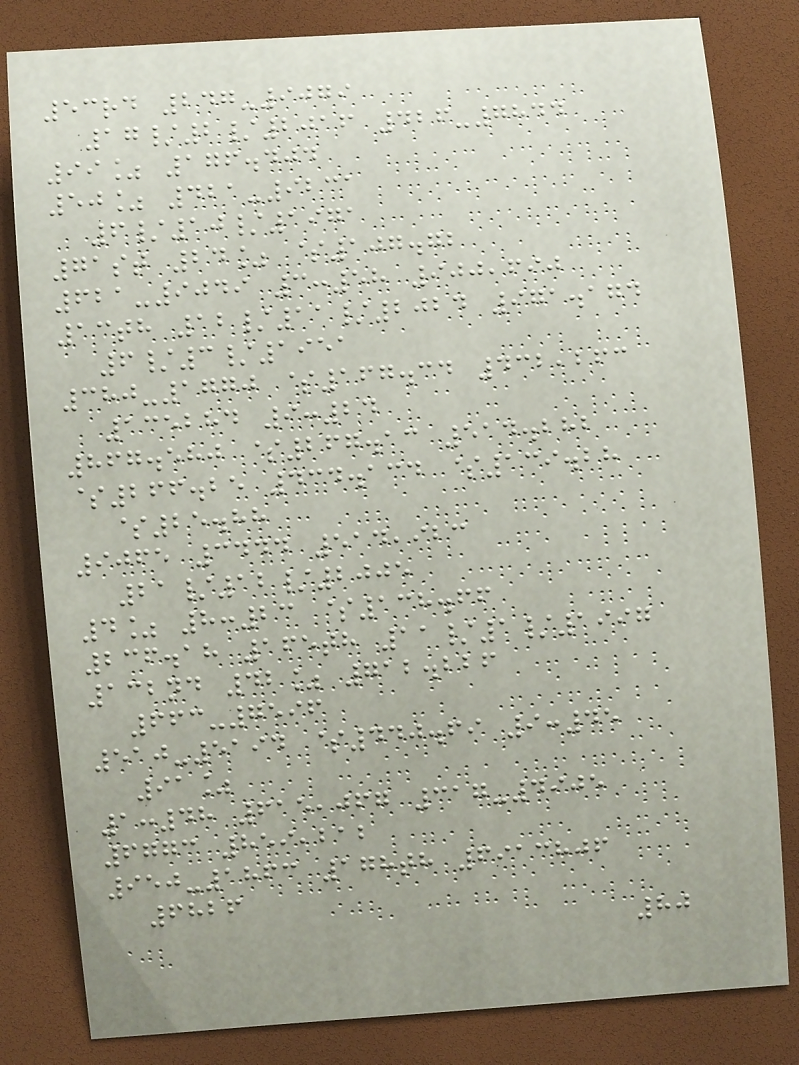53rd 247-9079
17/2/2016 426-7844
99% 176.404
50% 421-9231
6/10/1971
71st 24% $107.72
621-9049 3:58 900,690
13th 12/11/2024 971.174
6/3/1951
380-1770 $167.34 432,263
135284 9:24
867.580 $267.13 514.282
$266.25 434.134 $139.28
$25.88
9065 3444 514,923
21/12/2005
4% 8:23 $138.66
236.18 165th 11/1/1997
132nd 42% 712.226
663-7596
510-5194 $440.69 9:45
91%
1:48 615,067 317-4905
6773 859,212
950-1863 178th 6913806
6826
80
